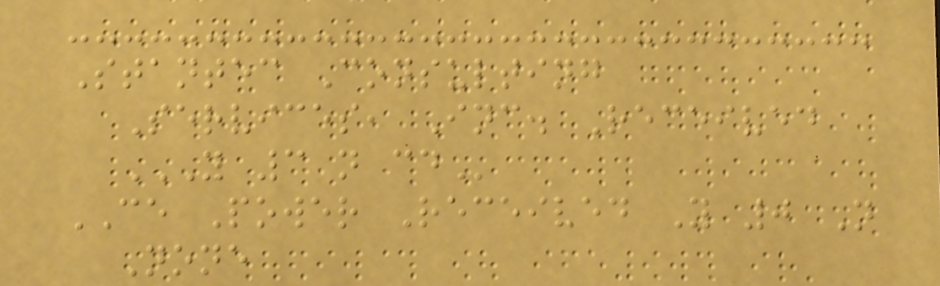Stantec Consulting
Services, Inc. Received
Y 3 N CD
CE Power Received Y 0 N
None
